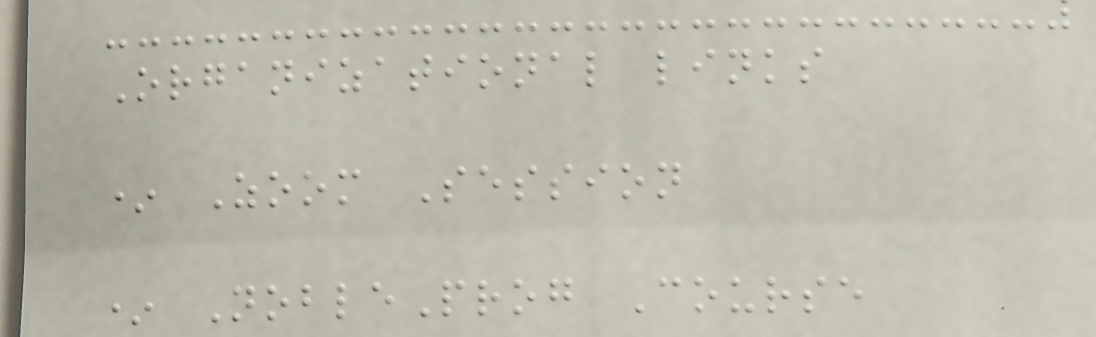Organizational links
* Zoom Session
* NobleProg Course
